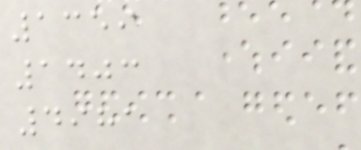1359
1403
4981
